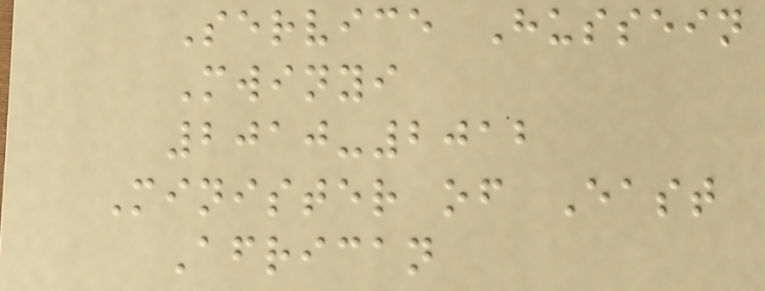Service Hussein
Mwinyi
2010-2012
Minister of East
African
